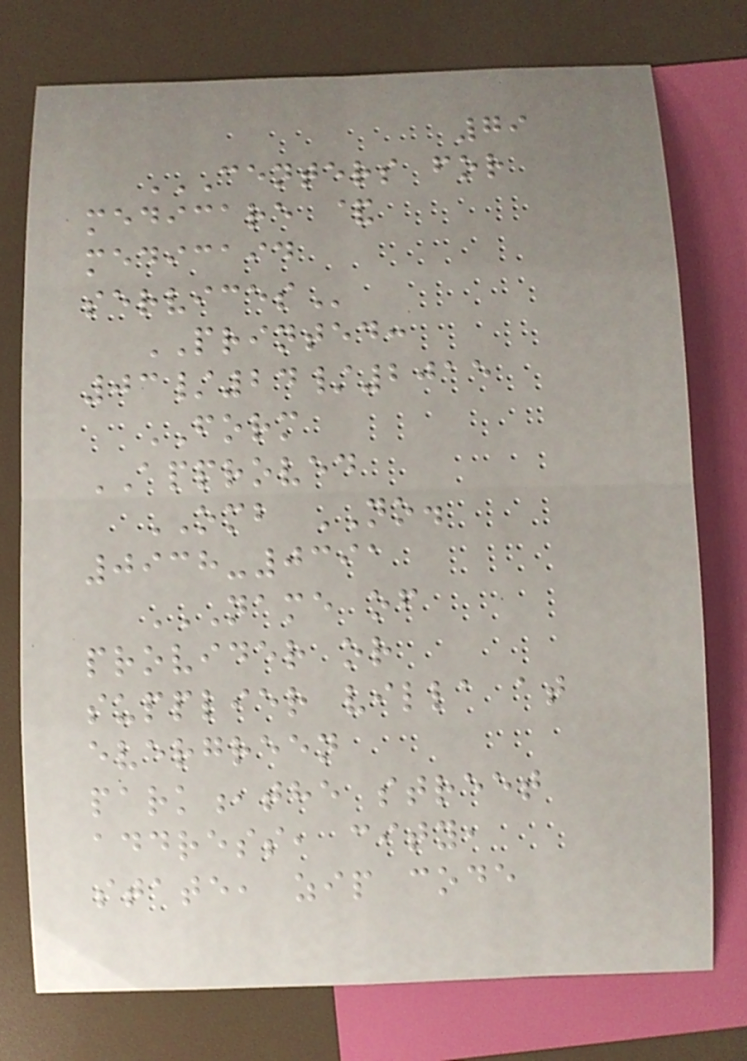79
CENTERS FOR
MEDICARE &
MEDICAID
SERVICES
PRINTED:
03/24/2015
FORM
APPROVED
OMB NO.
0938-0391
NAME OF
PROVIDER OR
SUPPLIER VILLA AT
EVERGREEN
PARK,THE STREET
ADDRESS, CITY,
STATE, ZIP CODE
